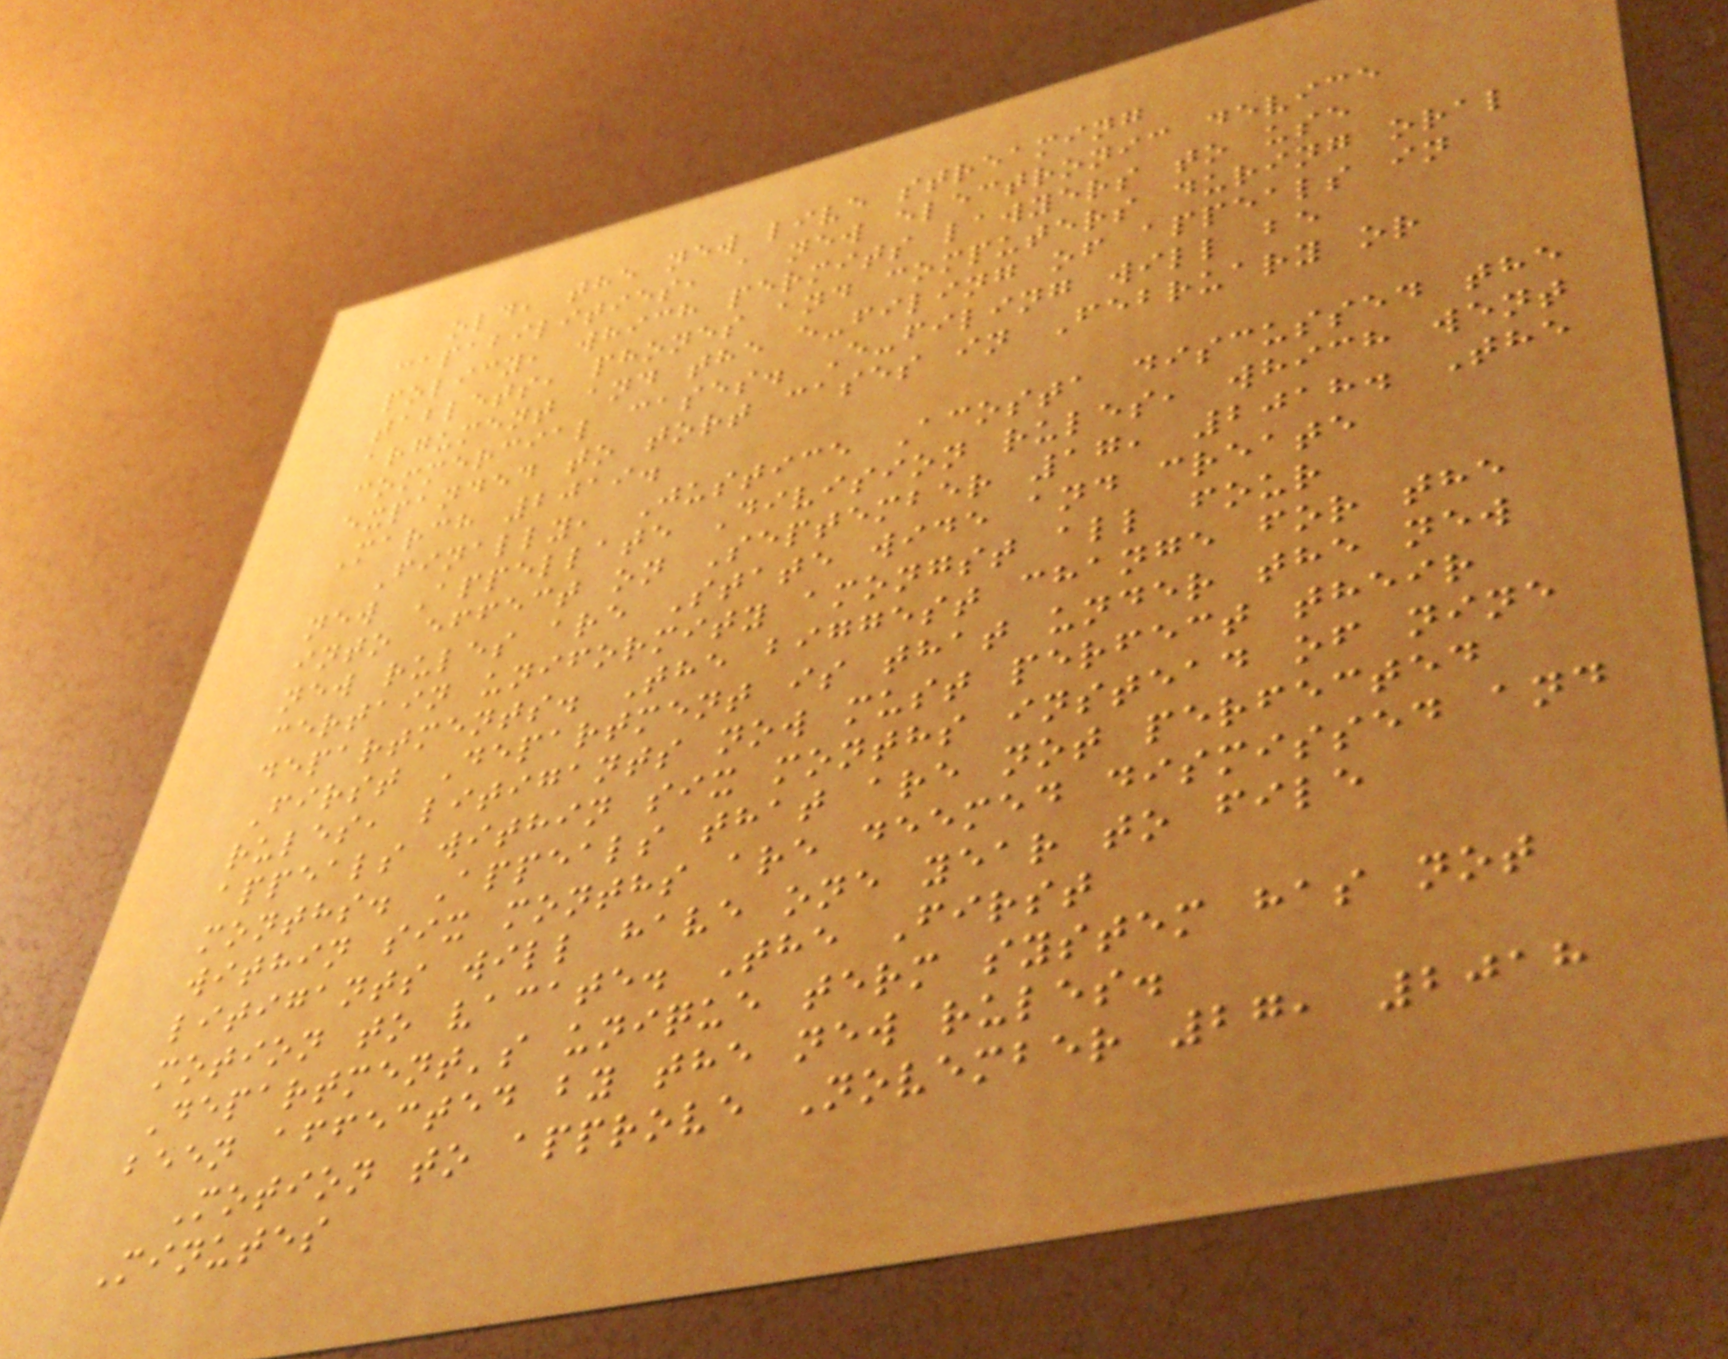old, the new live streaming
capabilities, a new electronic device
policy, which permits lawyers to use
tablets, phones and computers during oral
argument and the e-filing of appeals in
commercial cases. E-filing will be
expanded to tort cases in February or
March 2019.
Finally, Justice Acosta discussed the
new Appellate Division rules, which went
into effect on September 17, 2018. The
new rules are State wide and create
certain uniformity amongst all four
departments. The biggest change for the
First Department is that under the new
rules, litigants now must perfect their
appeals within six months instead of nine
months. Appeals that are not perfected
within six months are deemed dismissed and
litigants will have one year to file
motion to vacate. The First
Department's unique term system has not
been affected by the new rules.
Motion to approve November 27, 2018
Minutes
